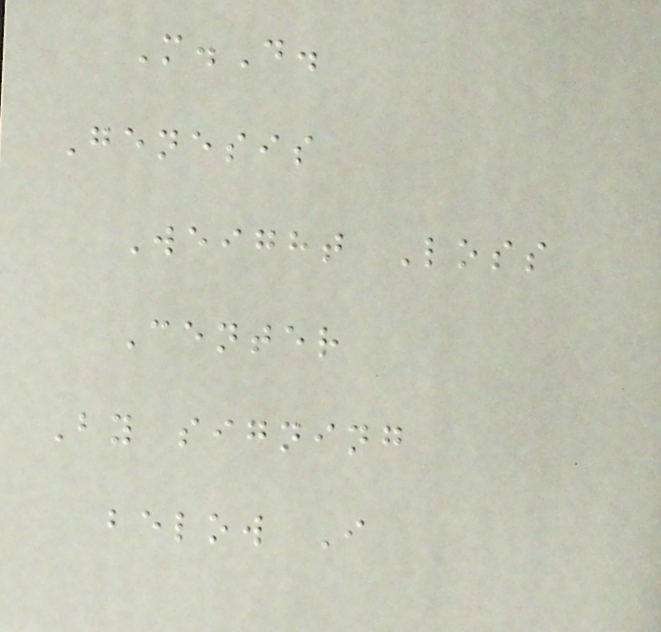M.D.
Genesis
Weight Loss
Center
By signing
below I
